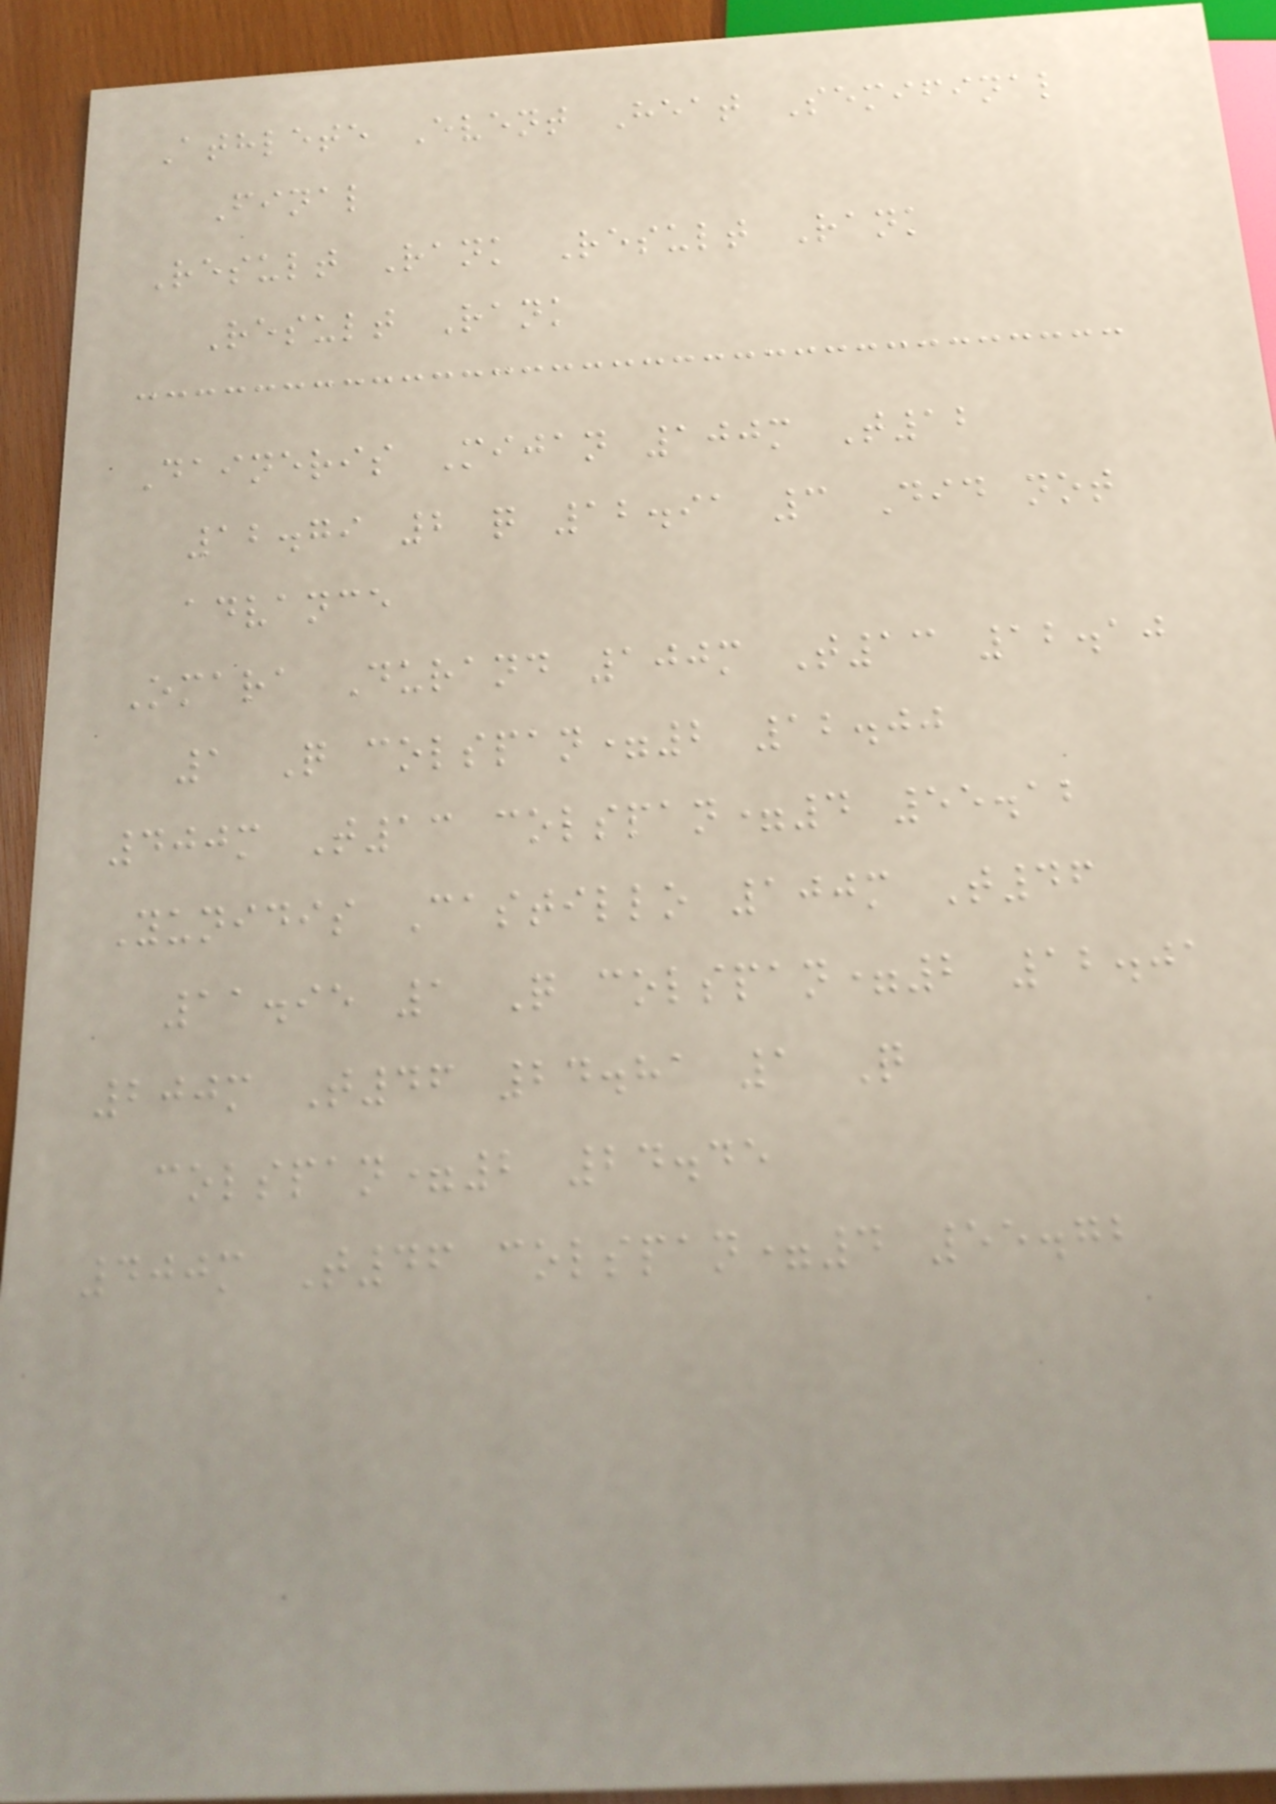Athlete Event Heat Semifinal
Final
Result Rank Result Rank
Result Rank
Daineris Mijan 100m T12
12.79 2 q 12.91 3 Did not
advance
Omara Durand 100m T13 12.10
1 Q colspan=2 12.00
400m T13 colspan=4 55.12
Yunidis Castillo 100m T46
11.95 1 Q colspan=2 12.01
200m T46 24.81 1 Q
colspan=2 24.45
400m T46 colspan=4 55.72
